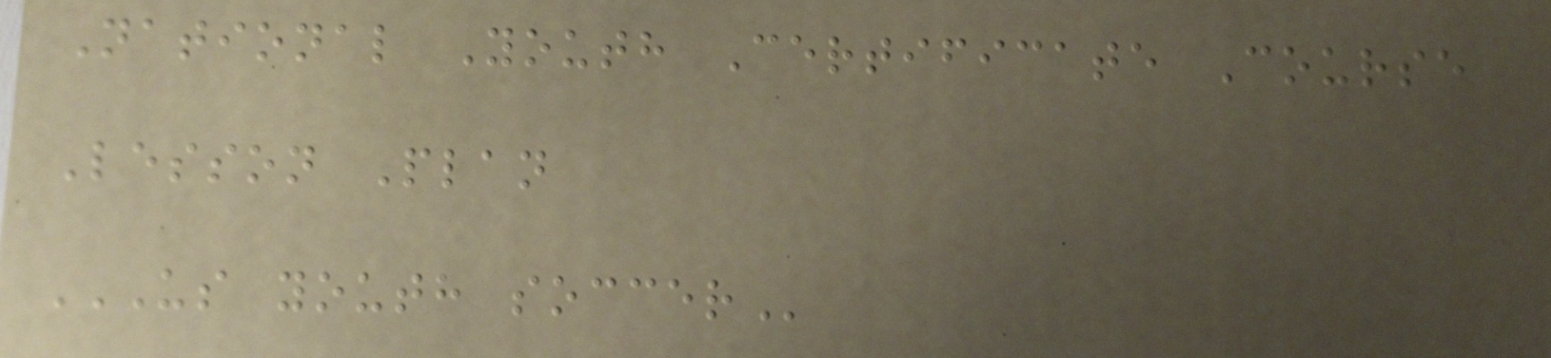National Youth Certificate Course
Lesson Plan
US YOUTH SOCCER
